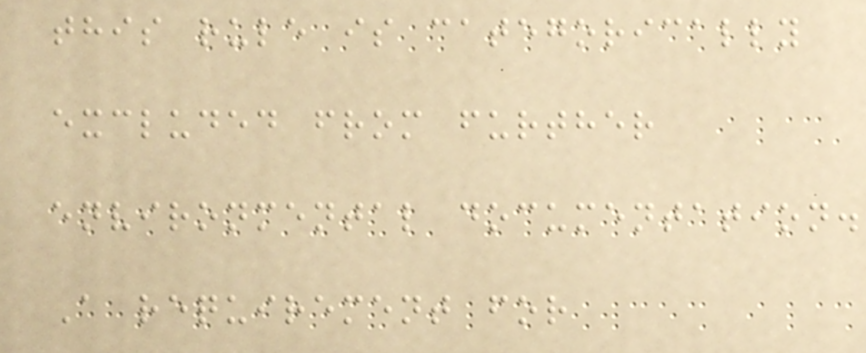this rule is categorically
excluded from further
environmental documentation.
A requirement for
